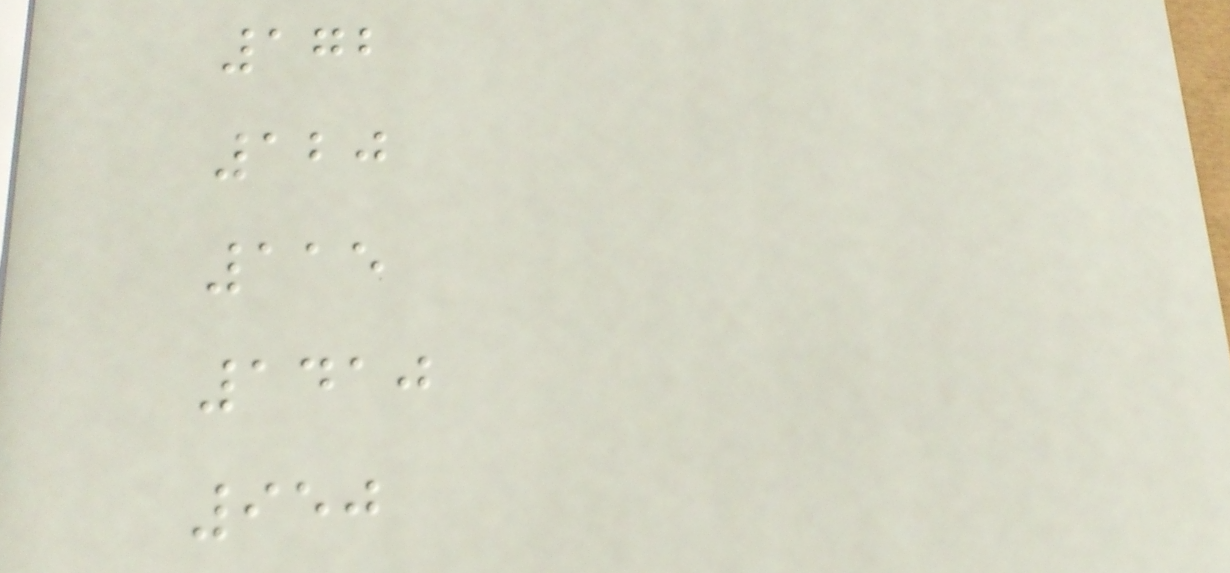172
120
115
1410
950
